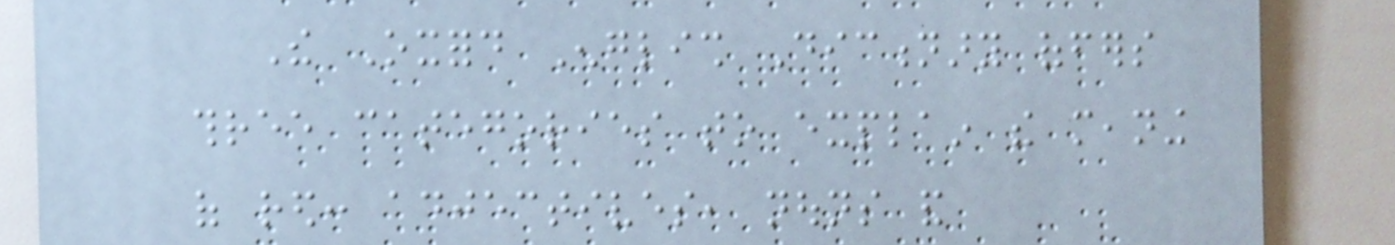The Oxford English Dictionary offers
three categories to explain the meaning
of red: adjectives, nouns and
